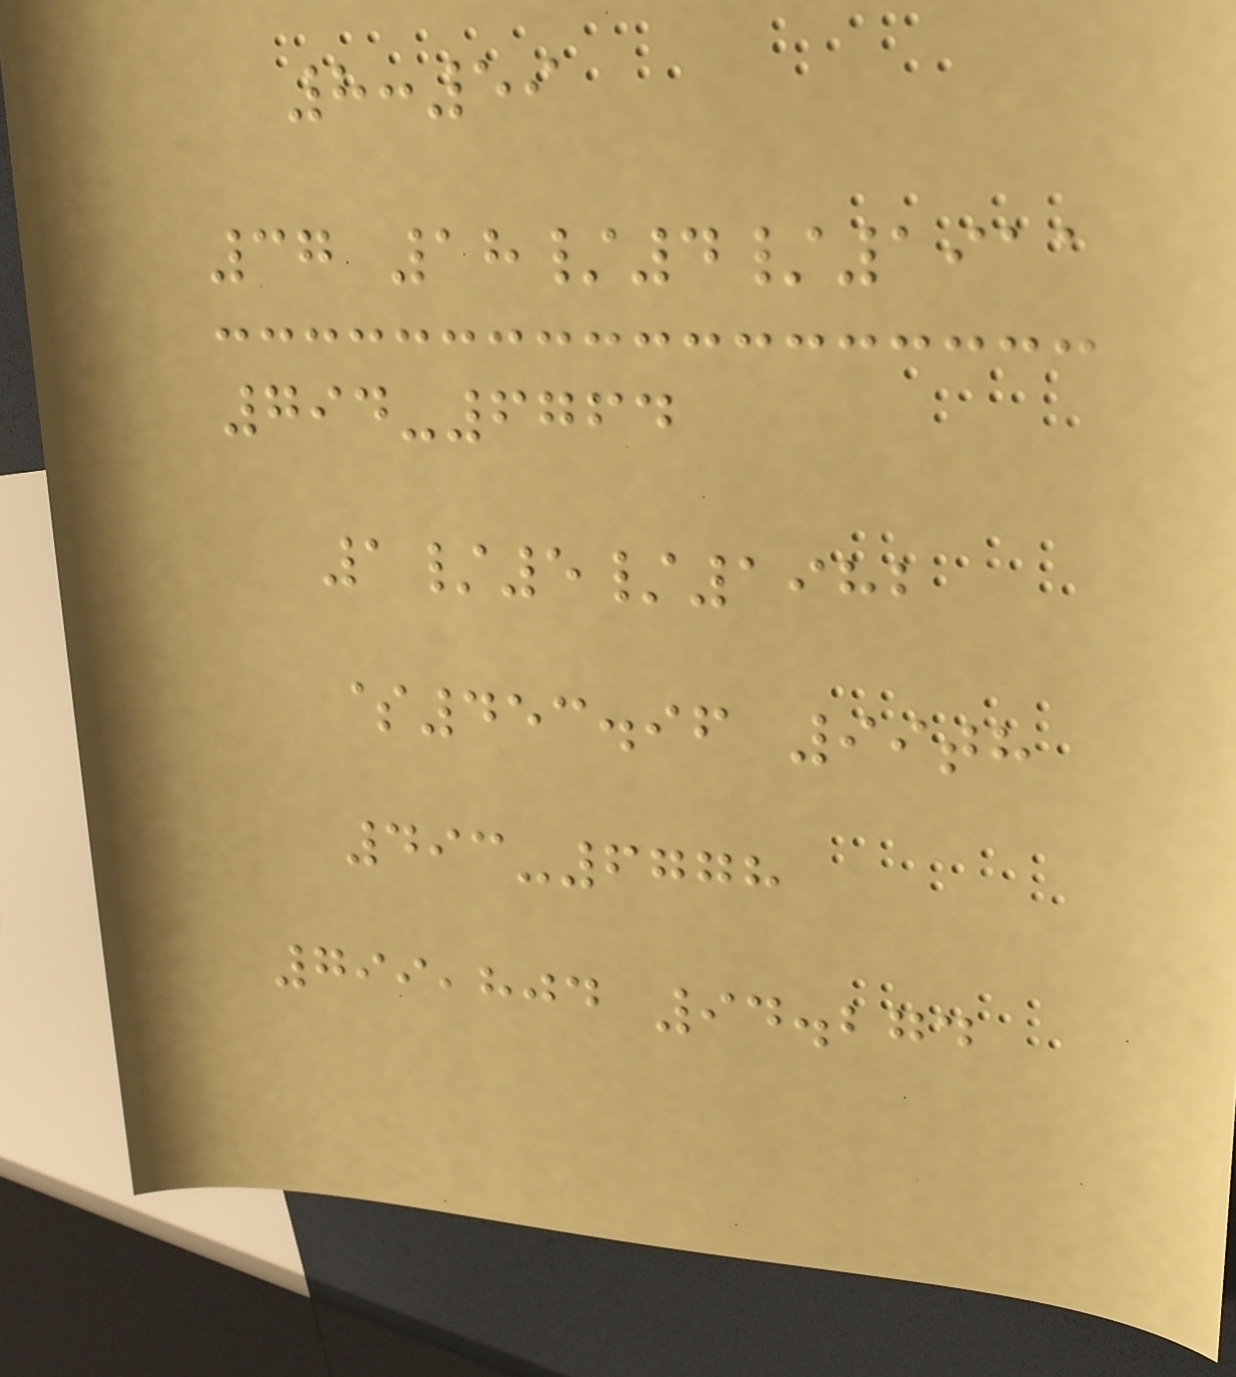8:59
37 18/4/1911
794-6764
1/5/1982
$453.96 99th
493-6778
799,804 94.274
